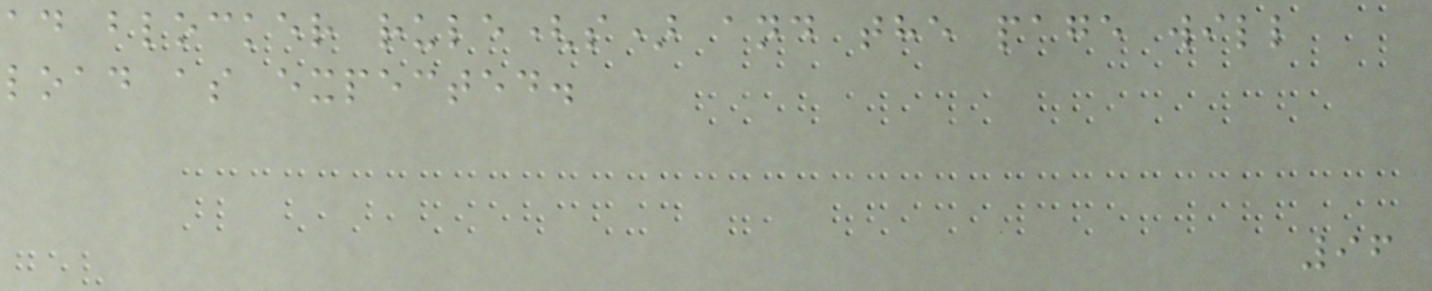ad blocker rule(s) and the page will
load as expected.
96
